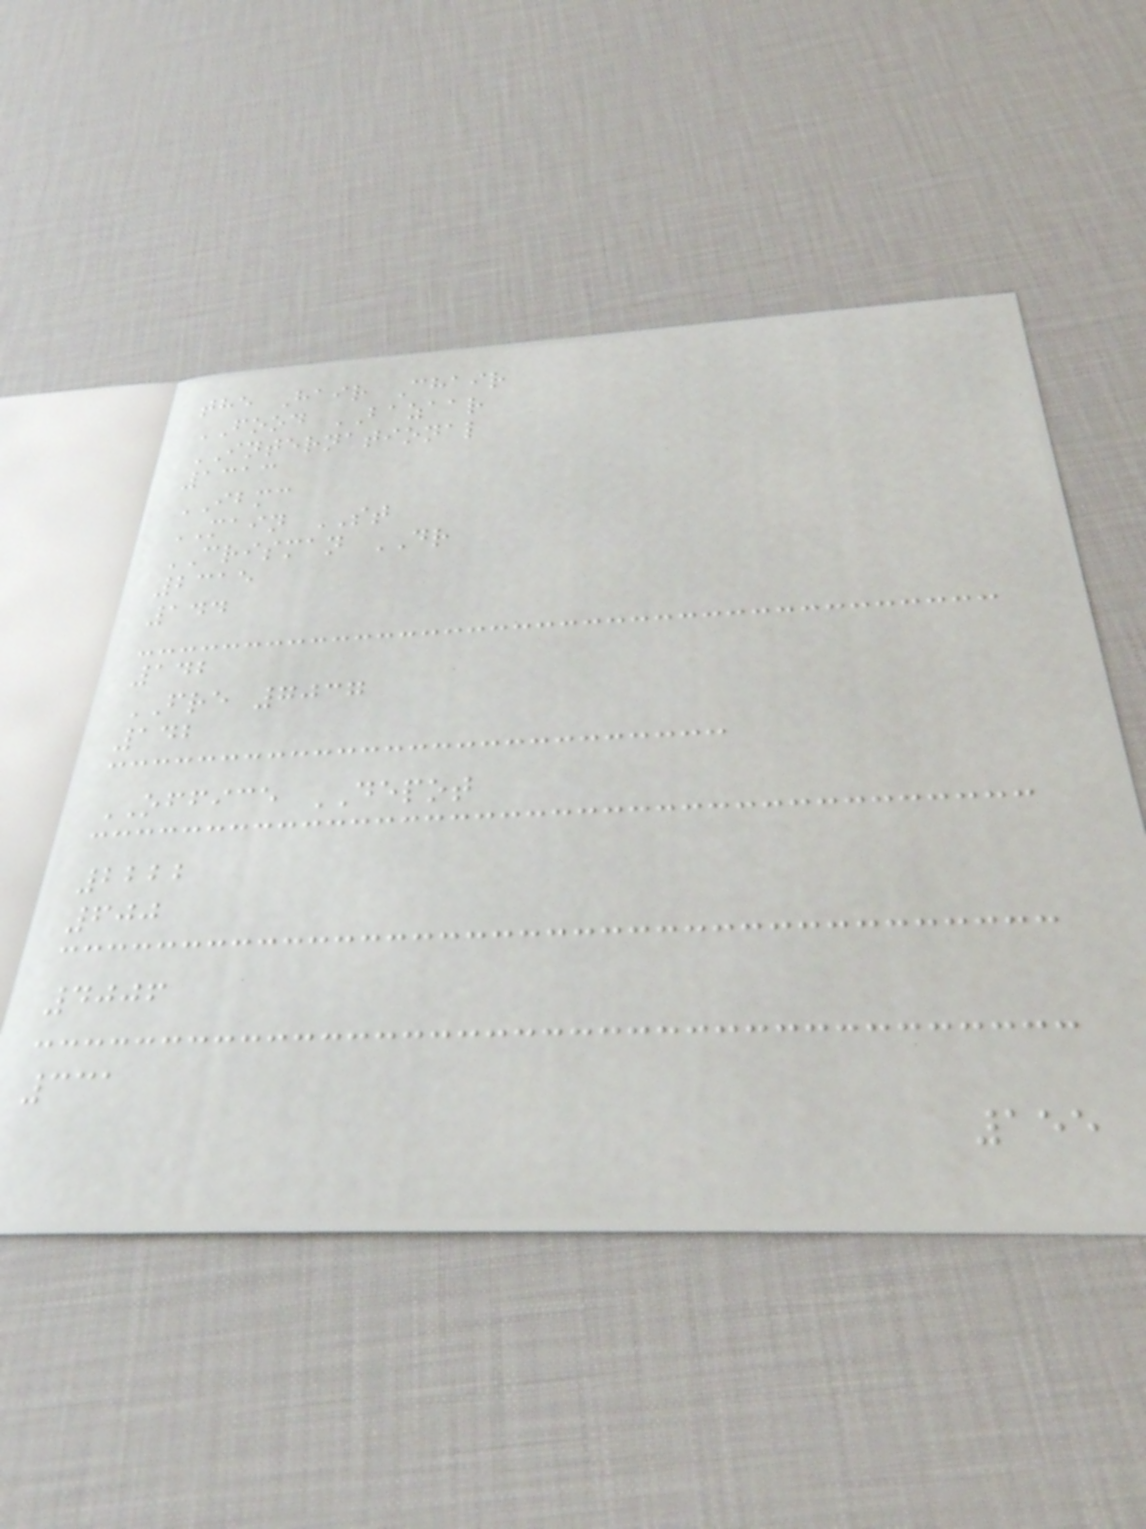the Hair Chair
FOOD BAZAAR
INTERNATIONAL
1313
IBMC
MAIN ST
CRISMAN DR
2315
144
142
FRE 7037
142
OFFICE DEPOT
2222
600
4006
331
155
